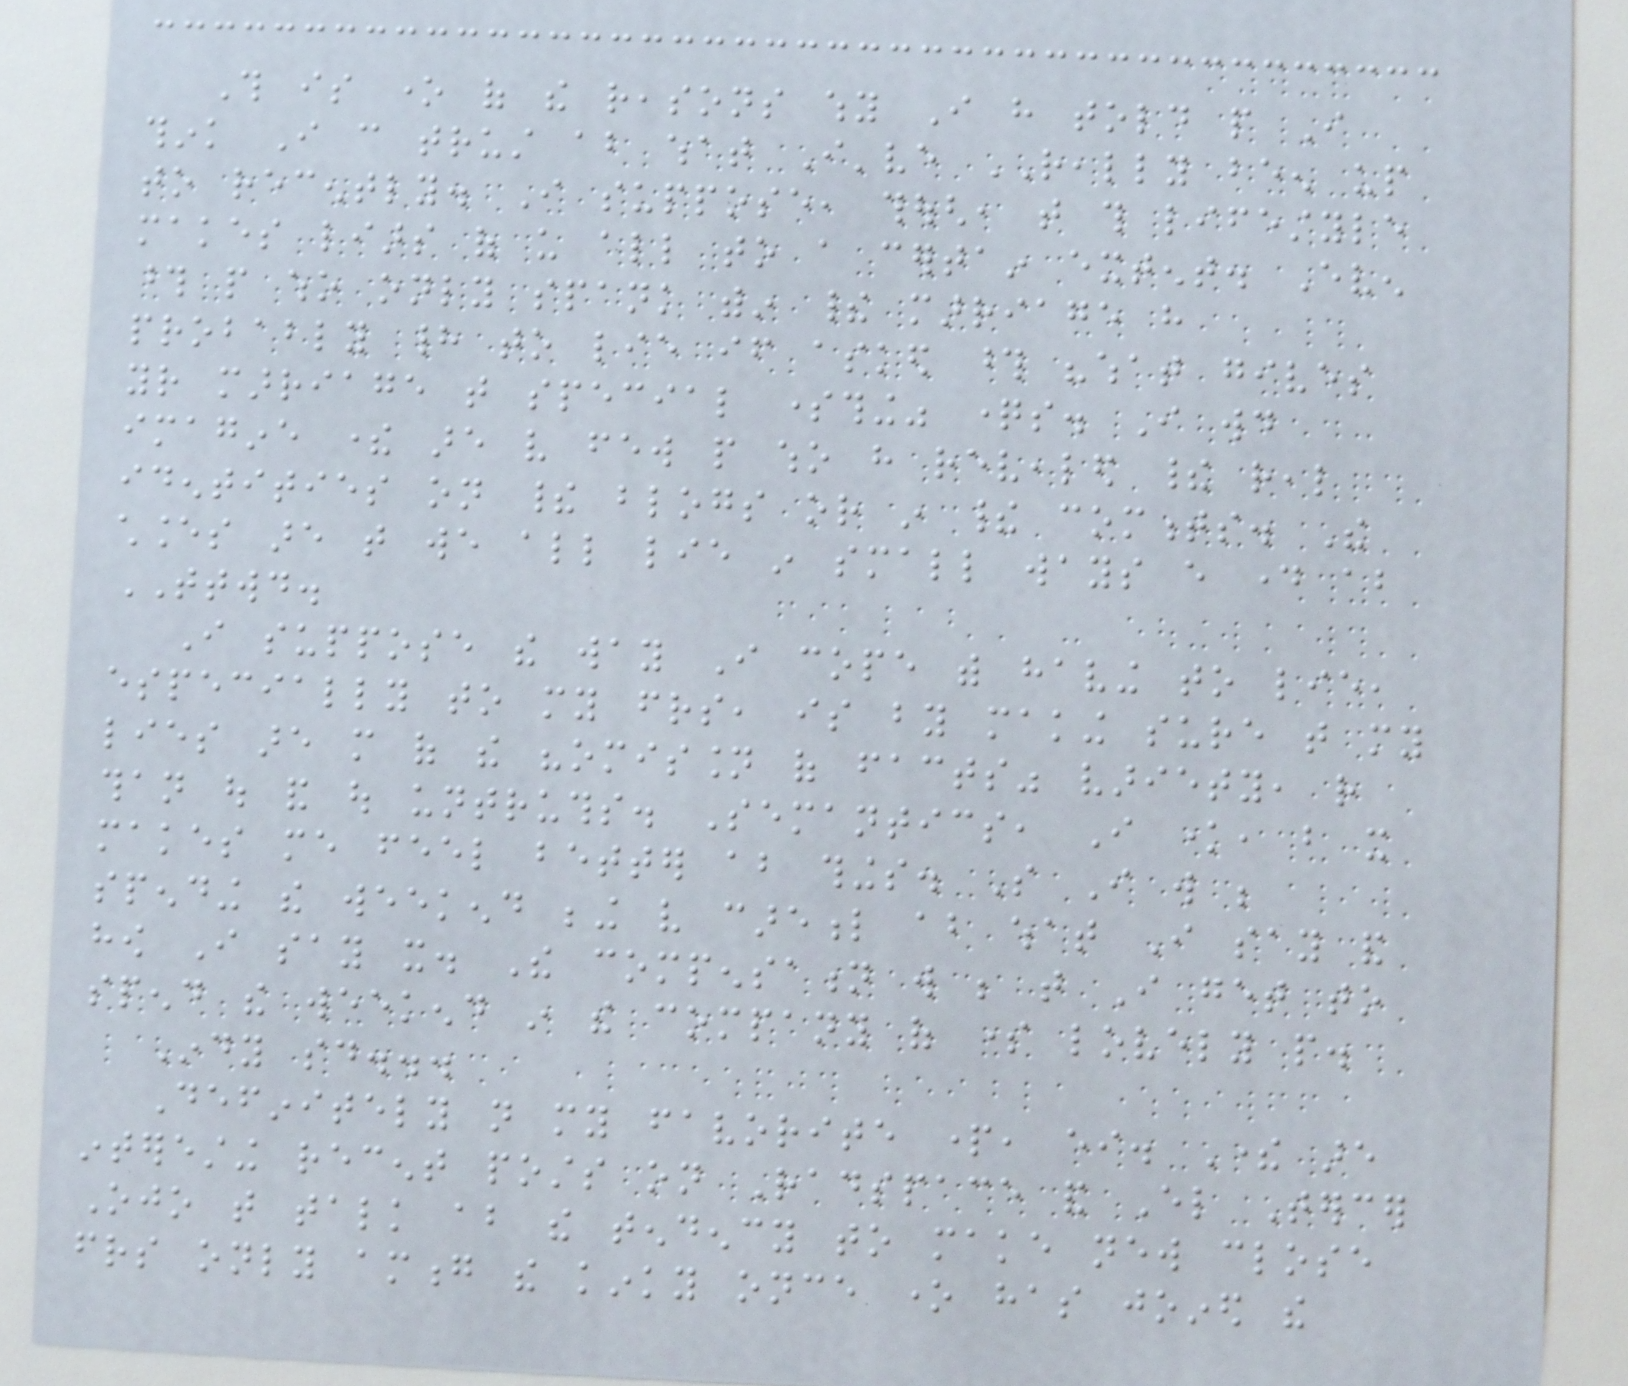This is one of the reasons why I have told people I
think I can trust about what I've REALLY been up
to recently. I suppose, though, that this lifestyle
makes liars of us all to a certain extent. Even
those people who only spank within their marriage have
probably had to lie if asked those "what gives
your marriage that special something" questions. I would
imagine there are very few people who have revealed their real
identities on their blogs or in their comments. The
chances are that we all lie in small ways every day about
TTWD.
I suppose the way I cope with having to lie,
especially to my friends, is by making sure that my
lies are more of the "omission of facts" variety, rather
than out and out untruths. Semantics, I know, but it
makes me feel better about things. So I will be
spending the weekend being very careful about what I say and
how I say it. The compensation will be that I get to
spend the weekend in the company of some lovely people.
Indy said...
Definitely not my favorite part, either. There are
interesting recent posts on Radspace and El Tercer
Ojo that talk about the tendency to make new close
friends only among the kinky once one has joined the
